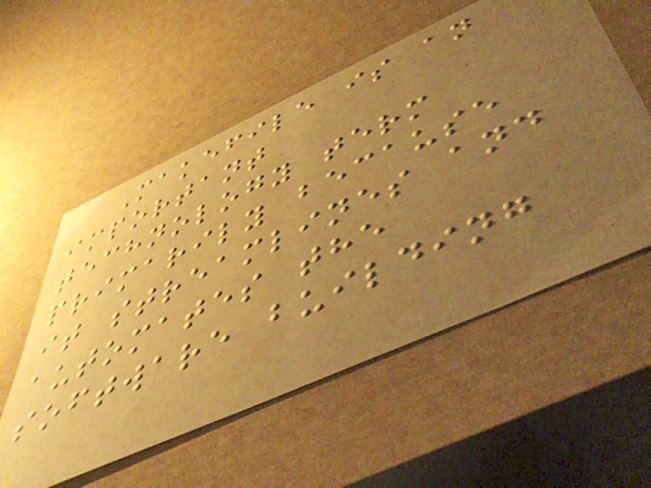Makefile is an
important
technology term
primarily because
it streamlines and
automates the
software building
